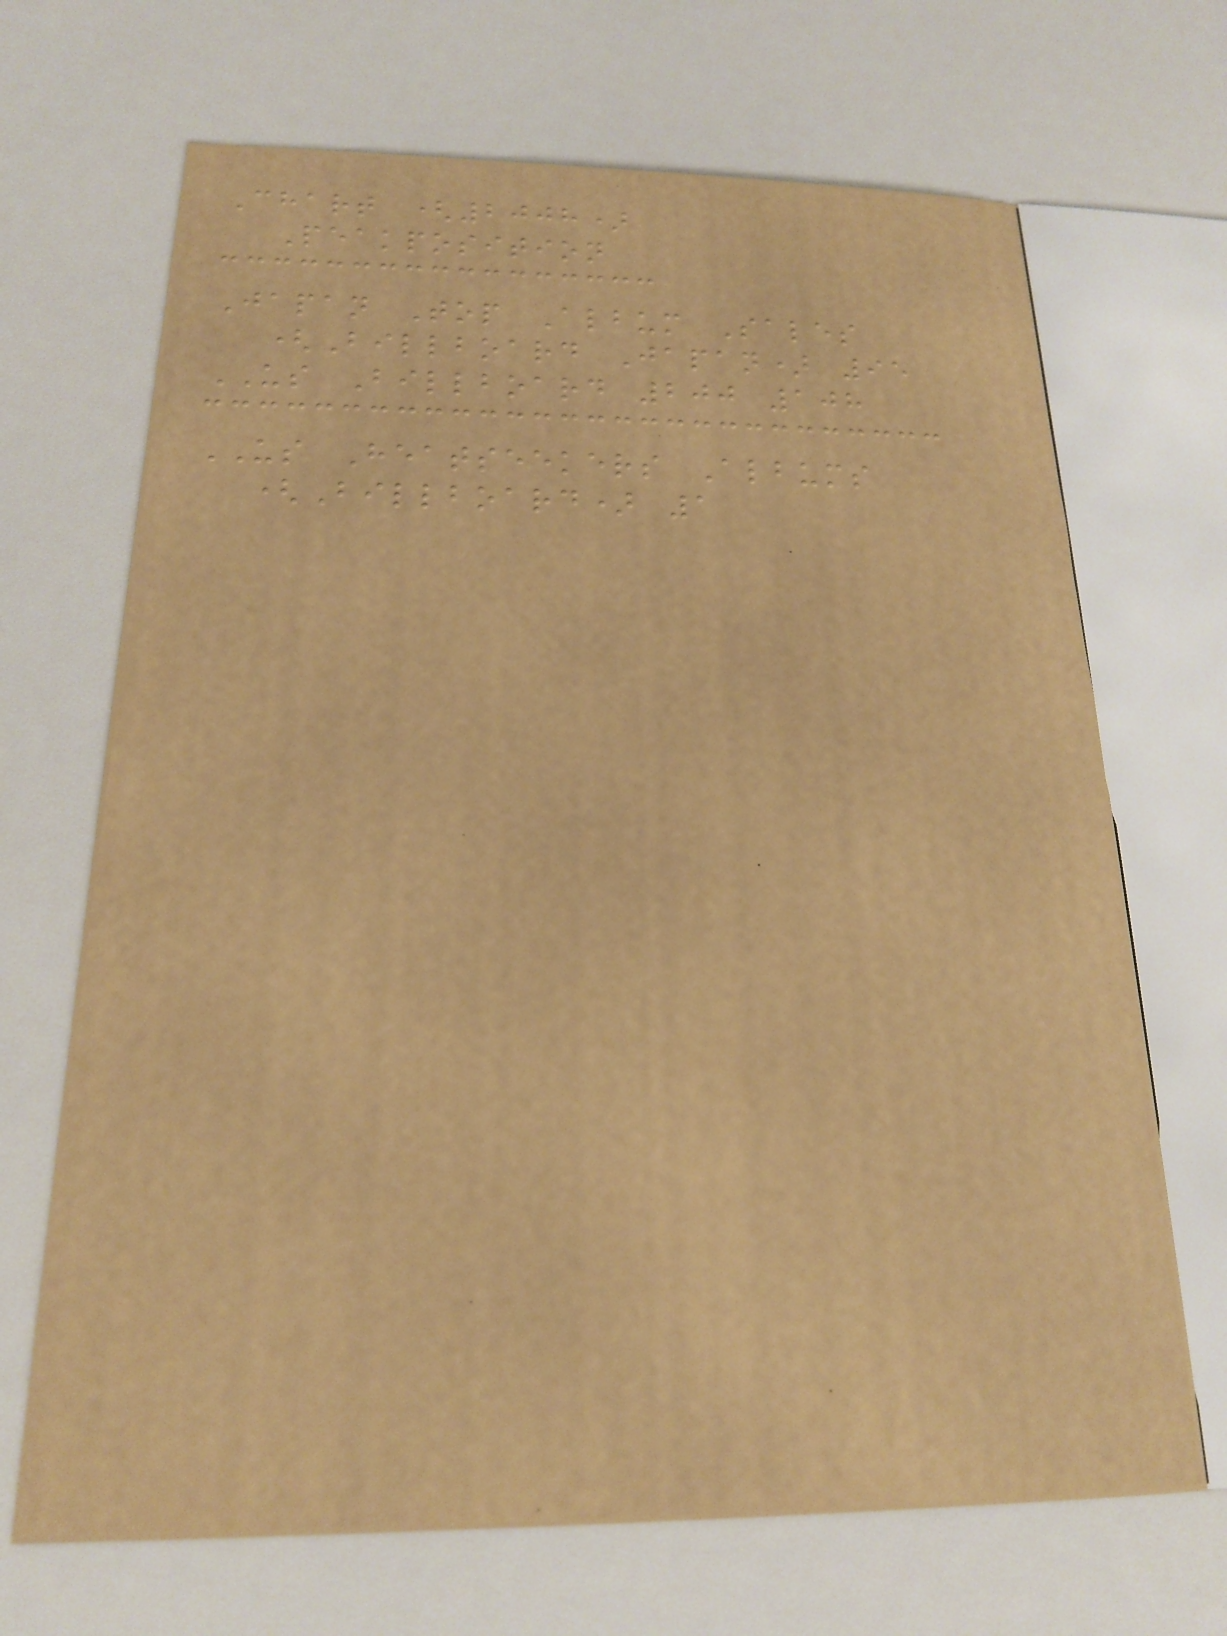Chart (2008)
Peakposition
Japan Top Album Sales
(Billboard Japan) 95
US Billboard 200 108
US Heatseekers Albums
(Billboard) 1
